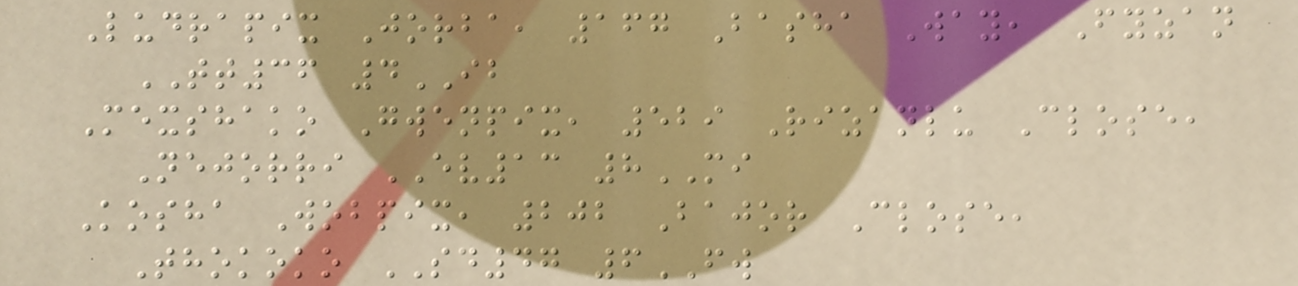Ludrapix Jorba, 167 Basha Way, Fyzan
TT36 4IB
Mexshako Gwenpix, 529 Rizanlu Close,
Nejorri EV13 8MI
Kosha Wobpix, 202 Bajor Close,
Thokoko SD47 6FW
